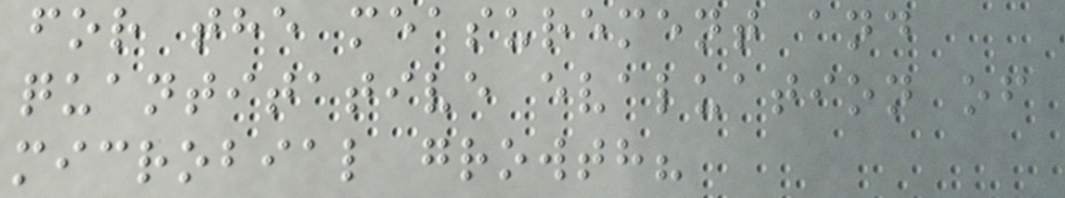for the measurement and
quantitative evaluation of
microbial growth?
